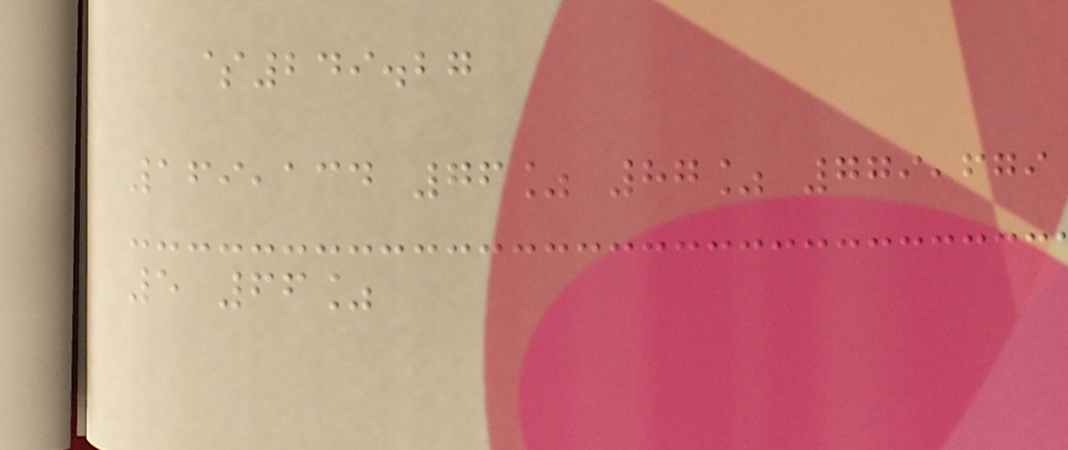$249.27
169,134 76% 87% 779,679
5 66%
